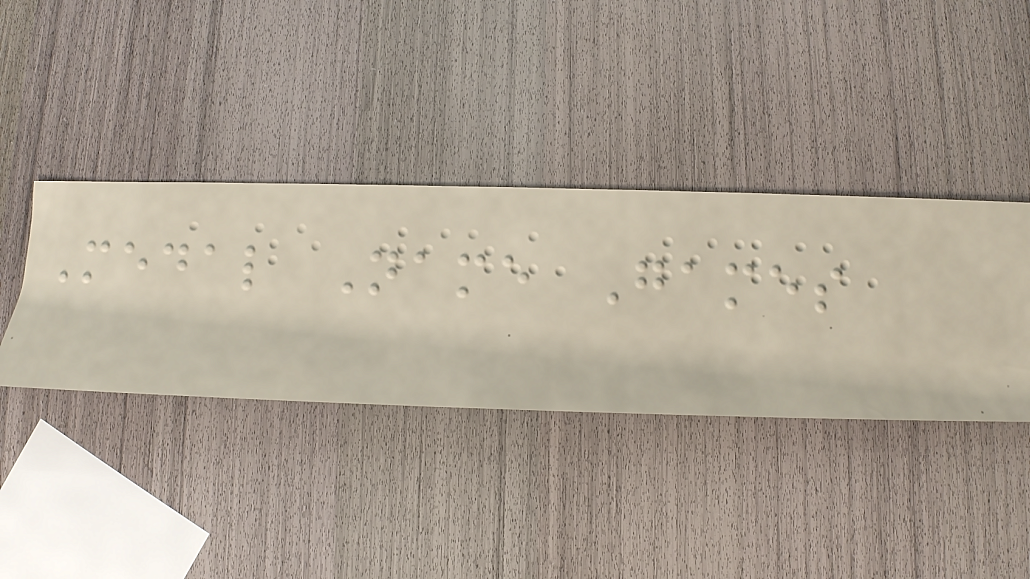Medal Name Games
